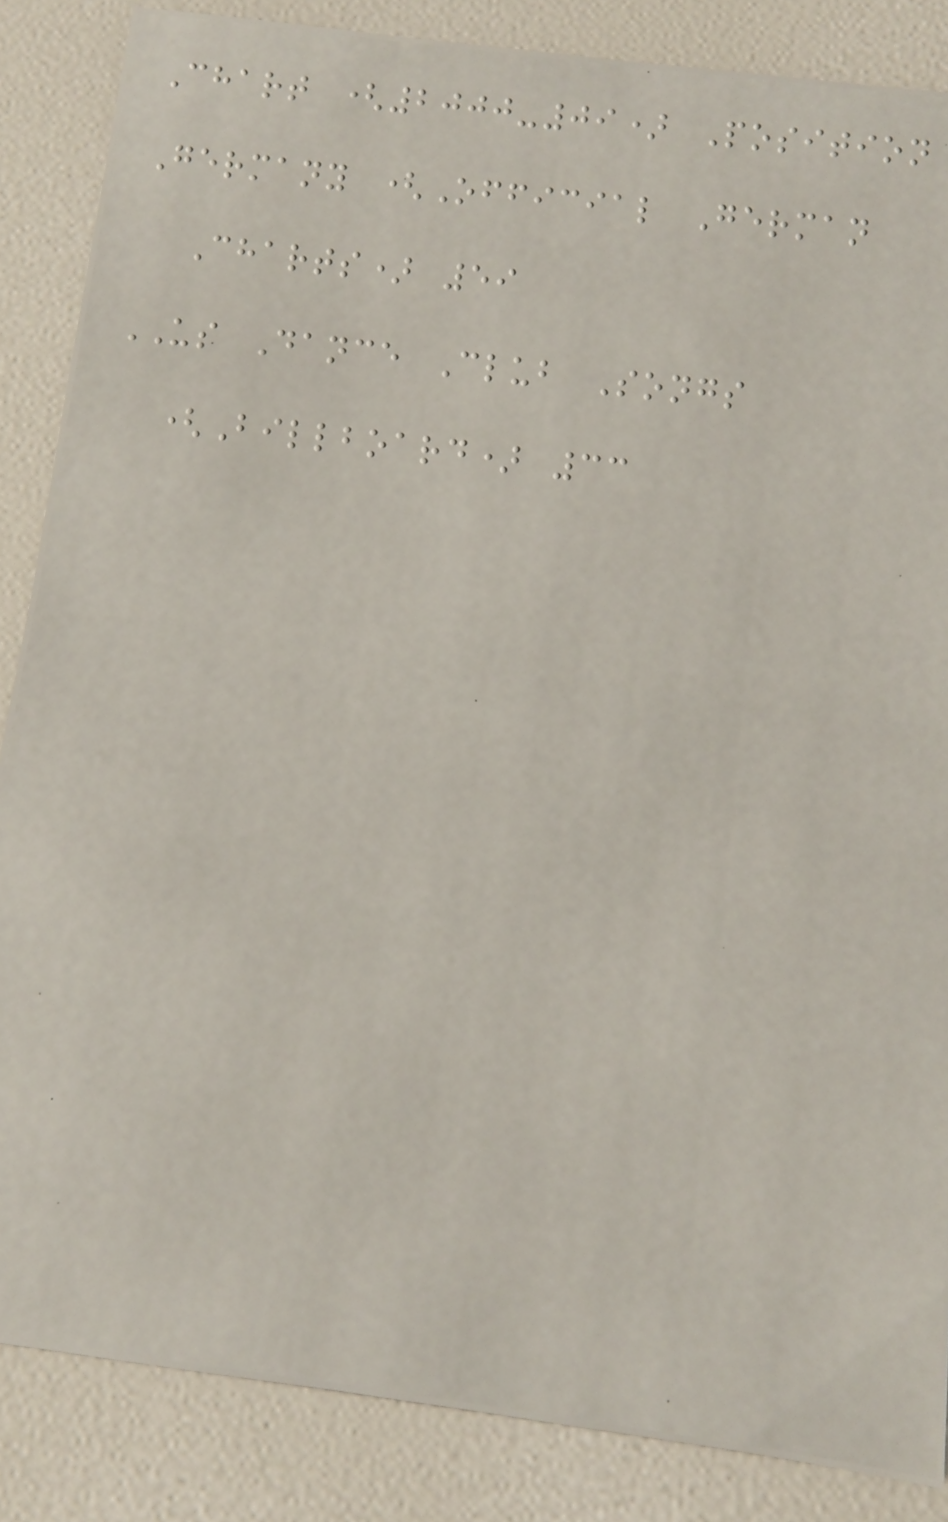Chart (2000-09) Position
Germany (Official German
Charts) 59
US Dance Club Songs
(Billboard) 33
